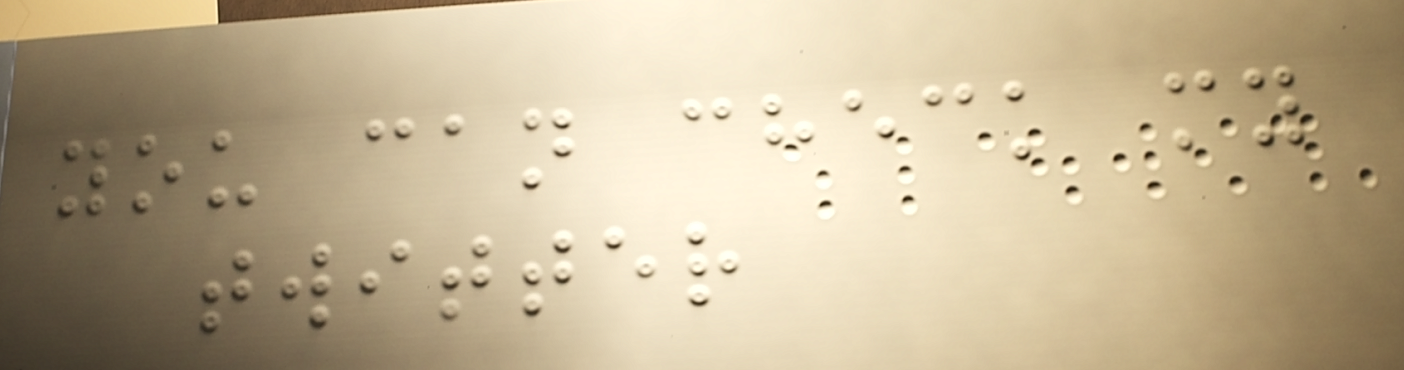you can check my
twitter
